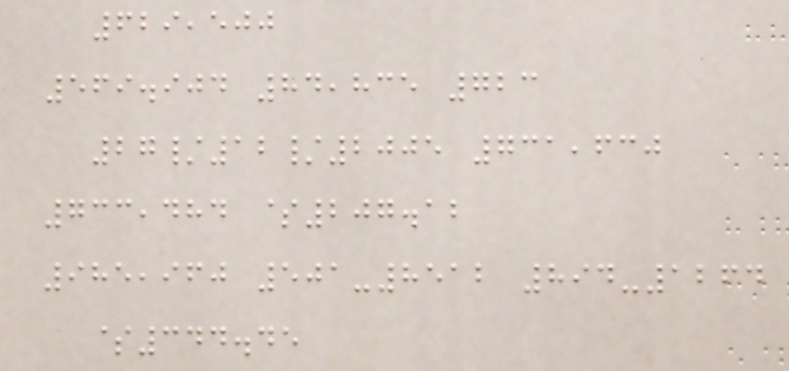629,500
569.904 84,835 723
27/12/2005 731,630
733,484 $207.12
985,960 501-8512 894-1264
$344.45
